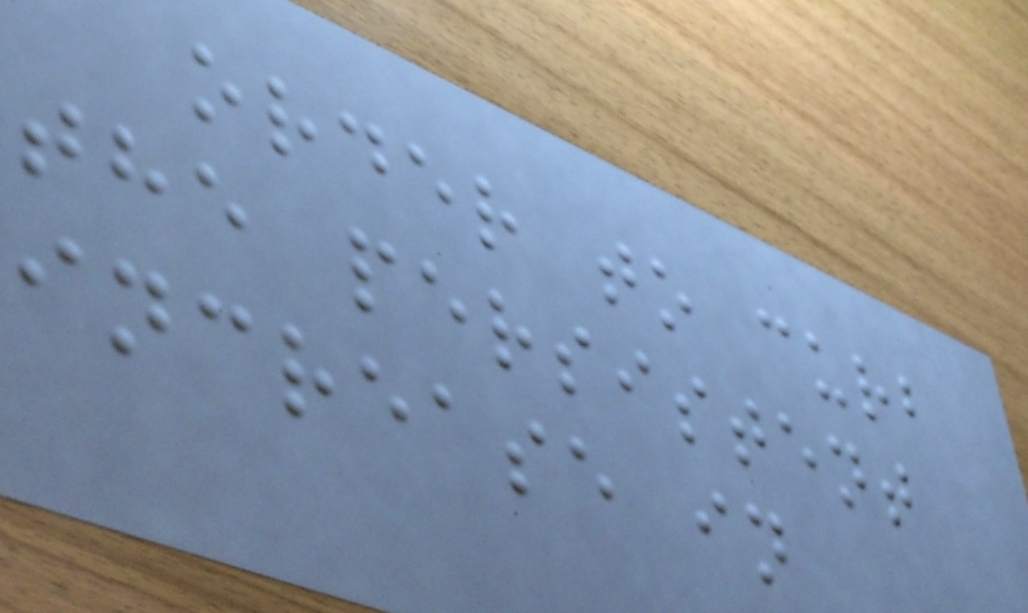order to curb
the persistent
increase in
